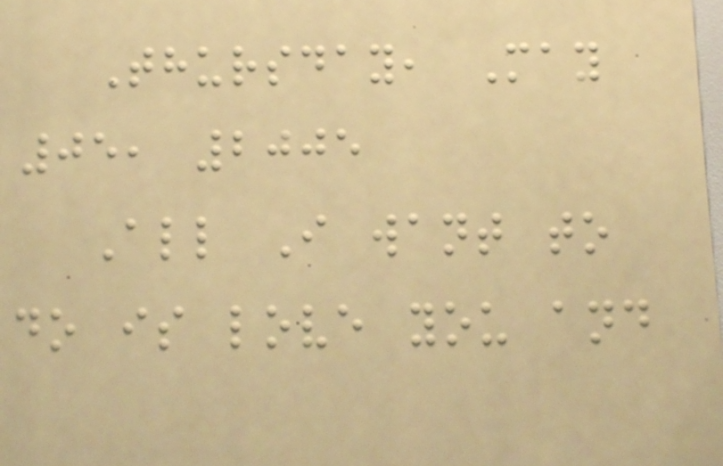Thursday, May
05, 2005
All I want to
do is love you and
